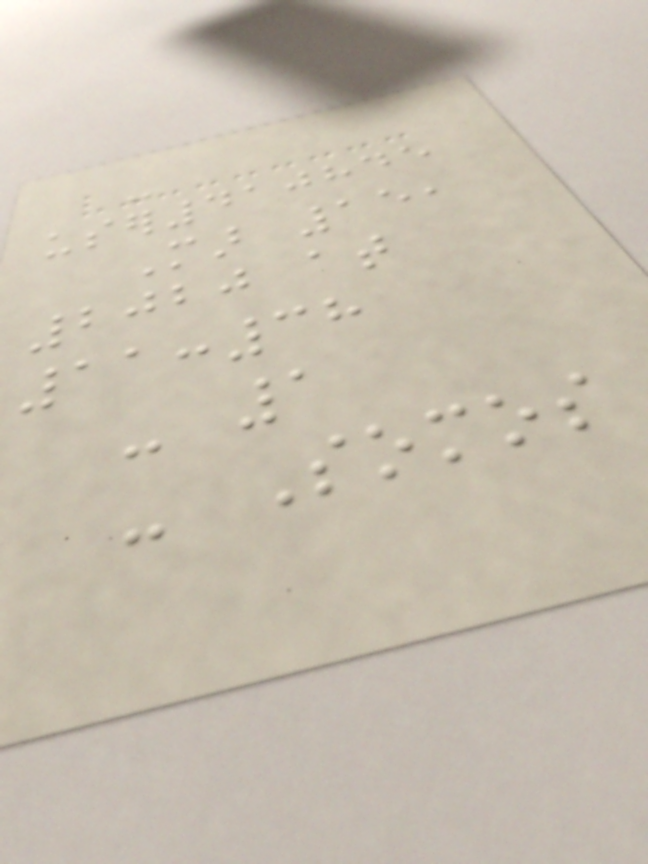-
user410845
Mar 15,
2020 at
11:38
- 1
- Somos
